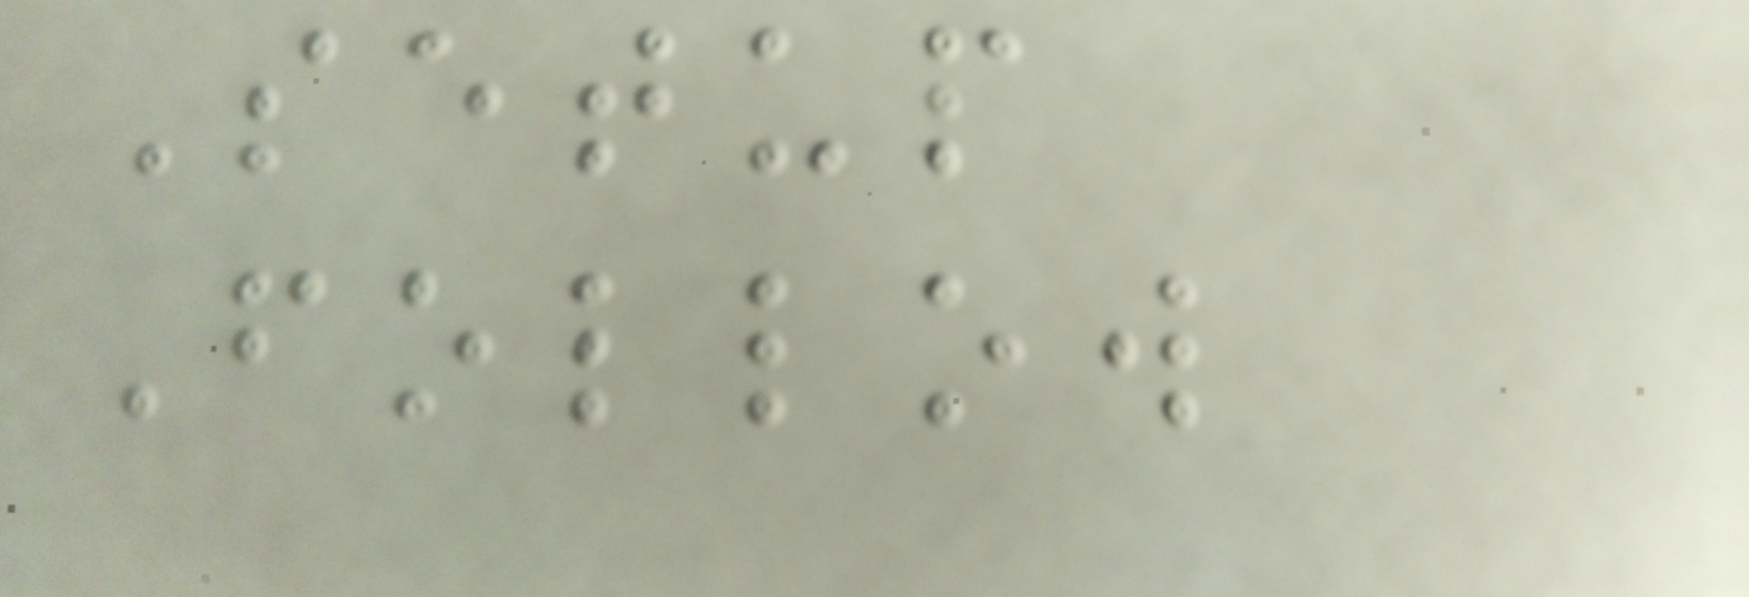Setup
Follow
